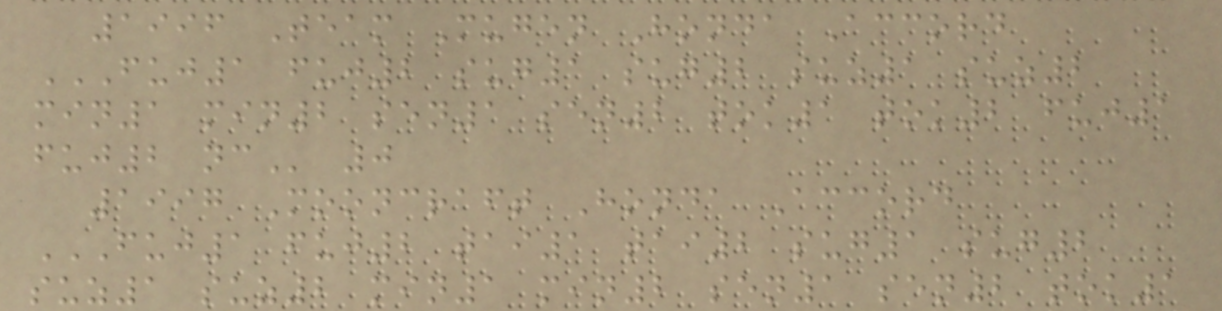1996 Team Mugen Honda Accord
FUJ1 FUJ2 SUG1 SUG2 SUZ1 SUZ2
MIN1 MIN2 SEN1 SEN2 TOK1 TOK2 FUJ1
FUJ2 NC 0
1997 Mooncraft Honda Accord
FUJ1 FUJ2 TAI1 TAI2 SUG1 SUG2
SUZ1 SUZ2 MIN1 MIN2 SEN1 SEN2 TOK1
